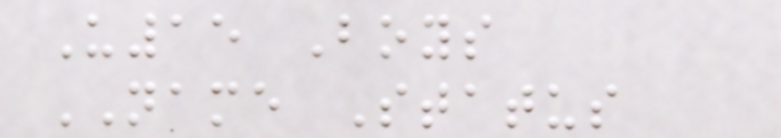U15 Boys
NAME Status
